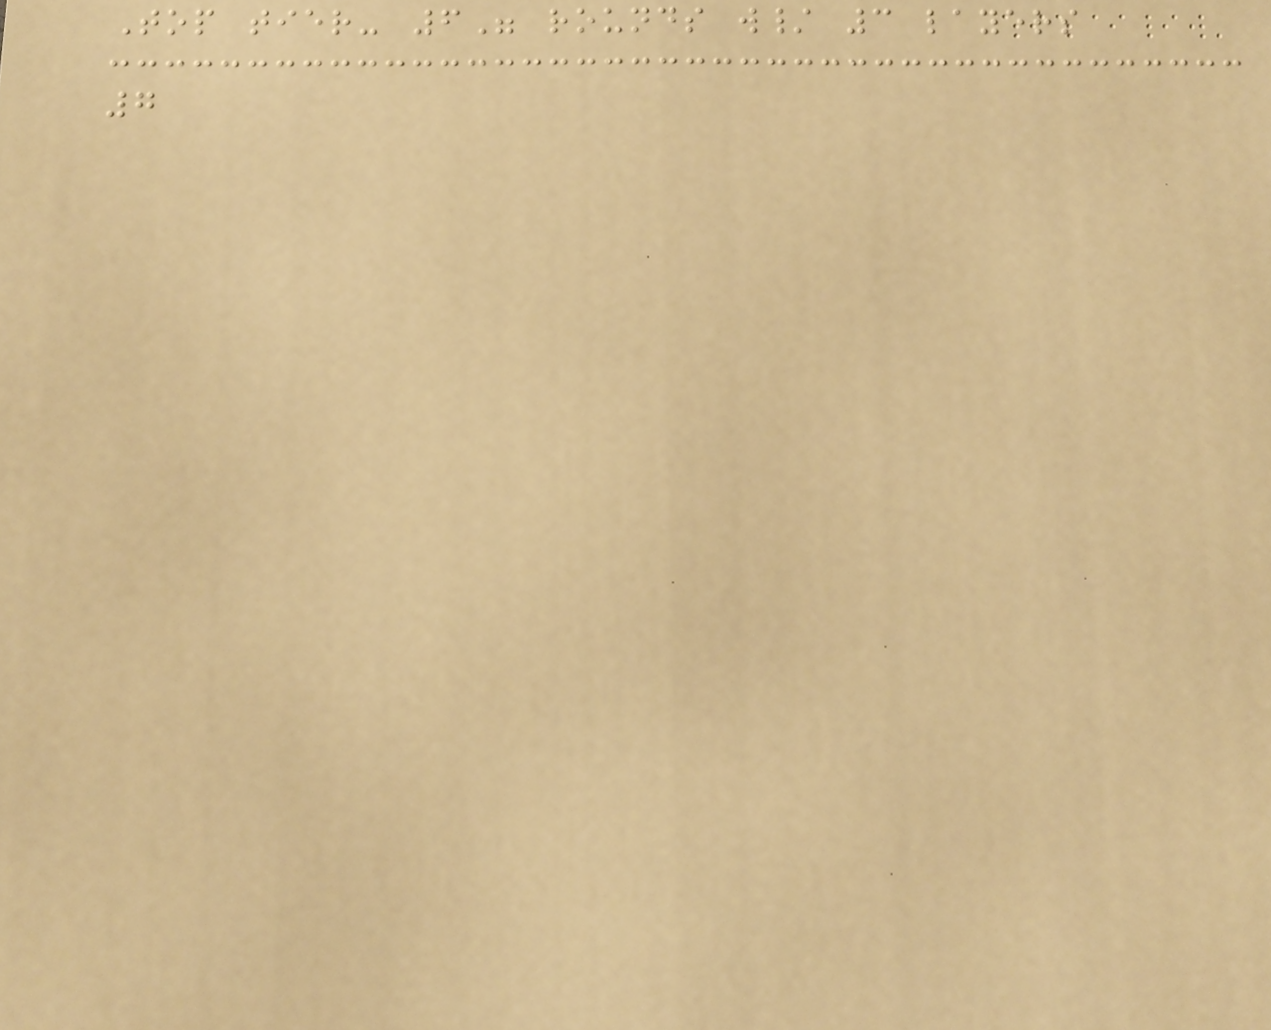Top tier- 6" rounds w/ 3 layers
7
